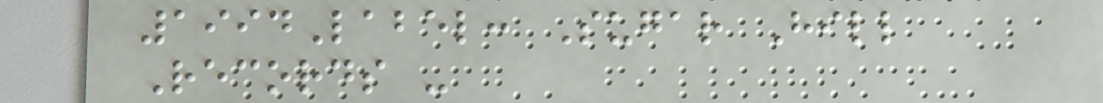1994Label: Sugar Hill
Records -
